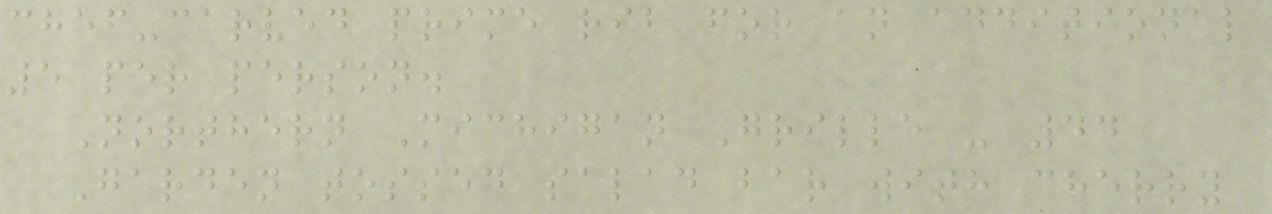chef-carved prime rib for an additional
5 per person.
Northern Michigan Grille - 44
Garden tossed salad bar with cherry
